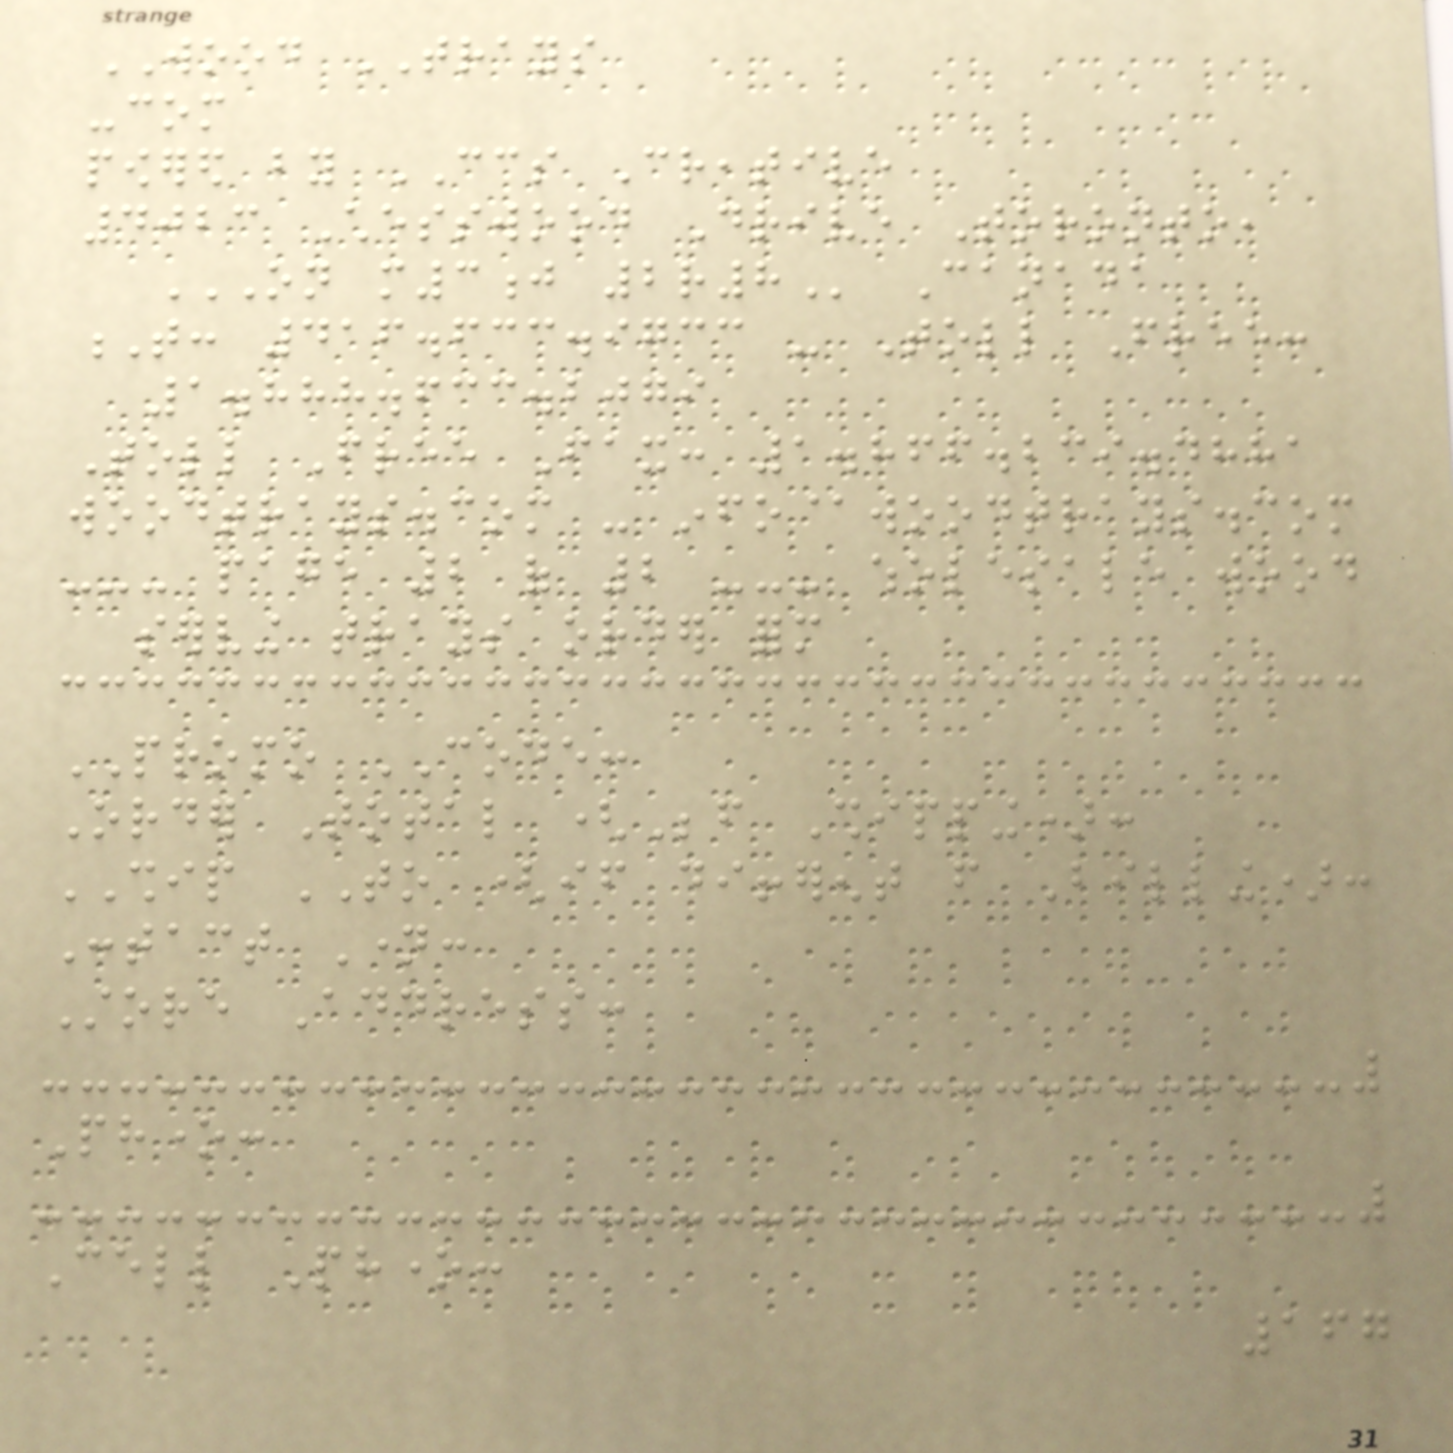WOOD TRAYS
-com
powered by CCS Creative
4023 Chesswood Drive Toronto,
ON M3J 2R8 Canada
T: 416.633.9733 - Toll Free:
1.888.633.2079
Toll Free Fax: 1.866.239.4881
woodtrays.com - info@woodtrays.com
--- page 2 of 2 --- wholesale wood
serving trays order form
PROMO CODE:
Order Total (Before Shipping):
SHIP TO (if different from Billing):
Contact Name:
Store Address:
Phone:
Cell Phone:
167
